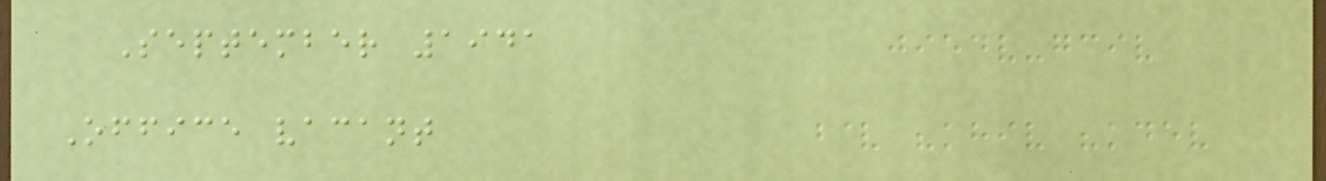September 1941
Office vacant
